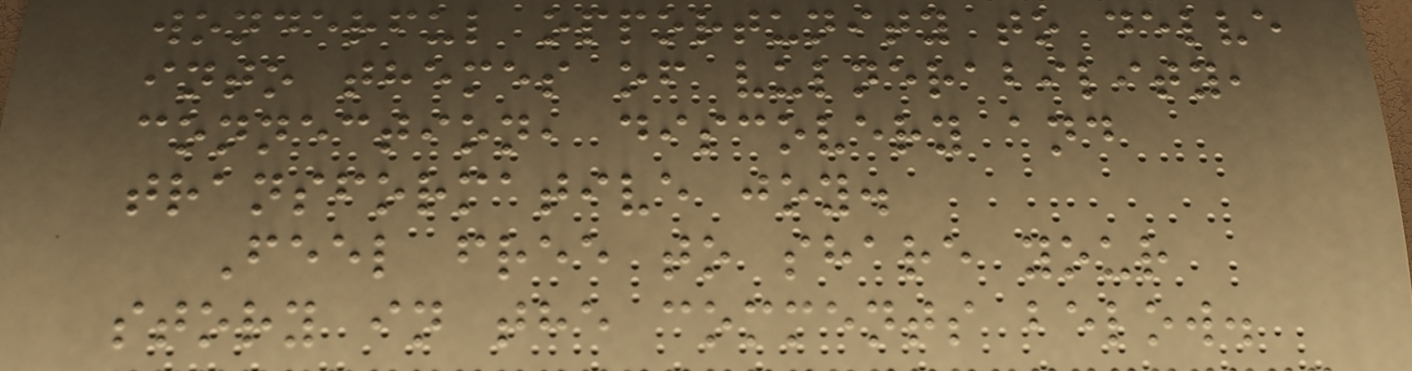wonderful opportunity to delve
into themes of vulnerability,
connection, discovery and
transformative joy.
Feel free to share your
story in the comments below.
